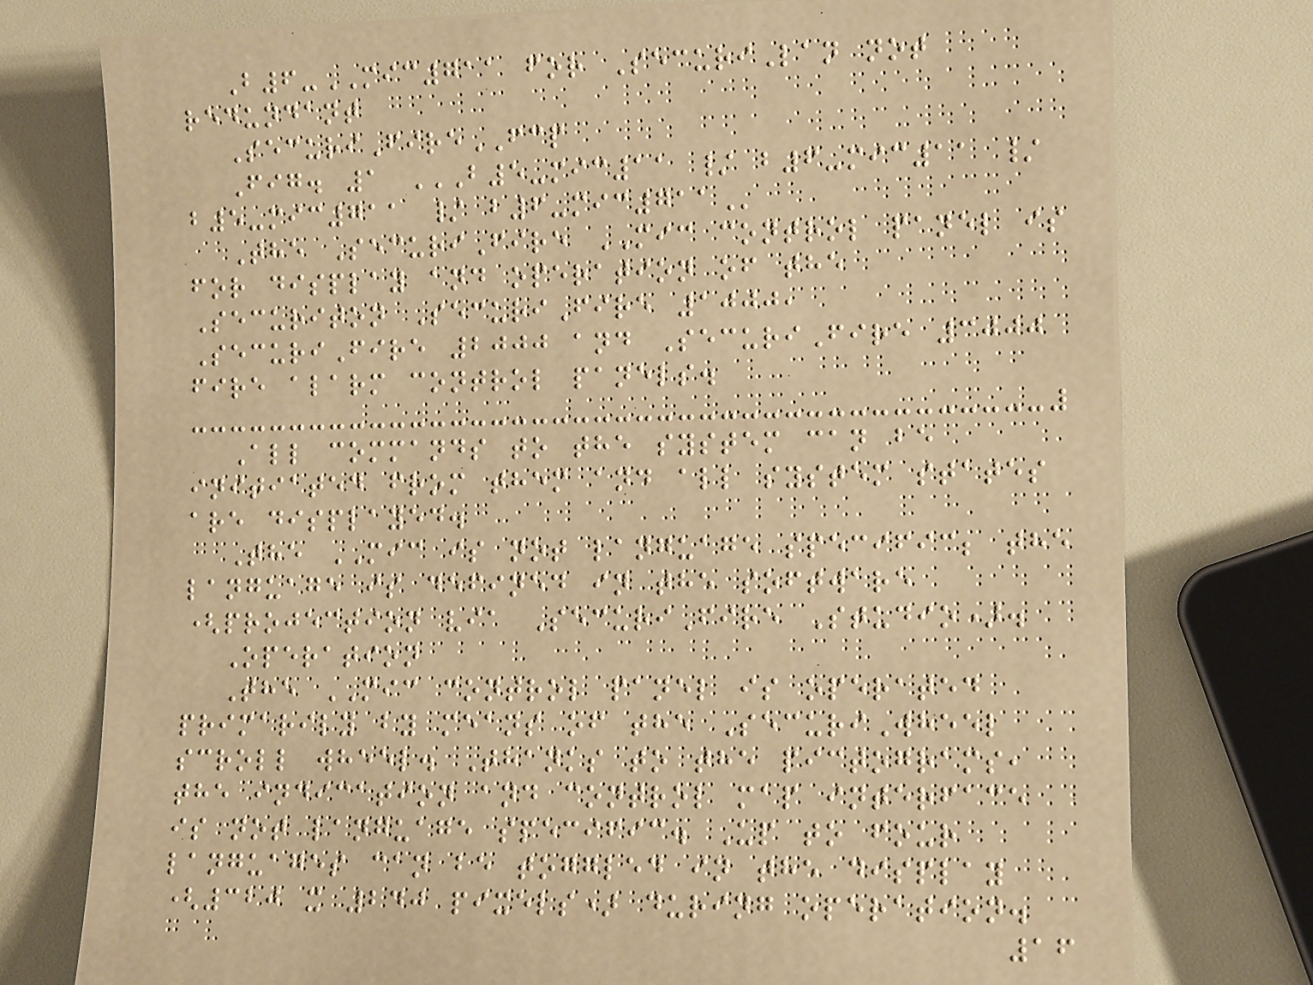B6-MIC711 for SecuriLan not
redundant
SecuriFireFCP
Fig. 1 B5-MIC11 / B6-MIC11 /
B5-MIC711 / B6-MIC711
The SecuriFire MIC control panel is
for display and operation of the
Securiton SecuriFire 1000,
SecuriFire 2000 and SecuriFire 3000
fire alarm control panels.
All commands to the system can be
initiated from them and all system states
are displayed.
The MIC is not language specific; the
language is defined in the software
(projection via SecuriFire Studio).
Operation
The MIC control panel is operated
primarily by means of the SecuriWheel
scroll wheel. Thanks to the pictograms,
the indication and control map interface
is not language specific. Up to four
languages can be toggled in the display
(320 x 240 pixels) during operation.
16
